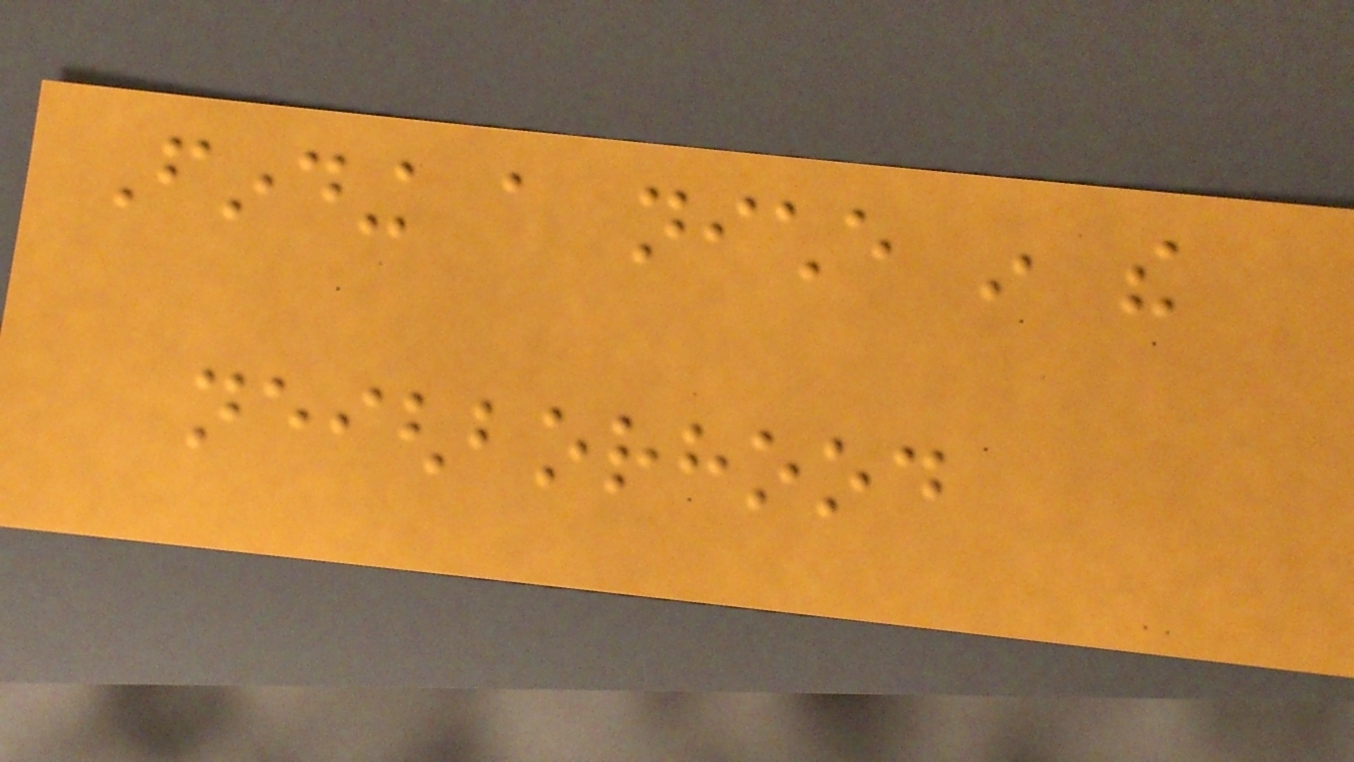Finding a niche in the
neighborhood
